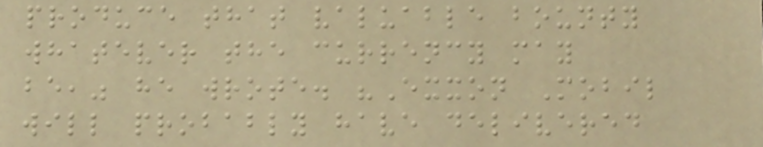produce that valuable bounty
whatever the currency may
be," he wrote. "Exxon Mobil
will probably have delivered
